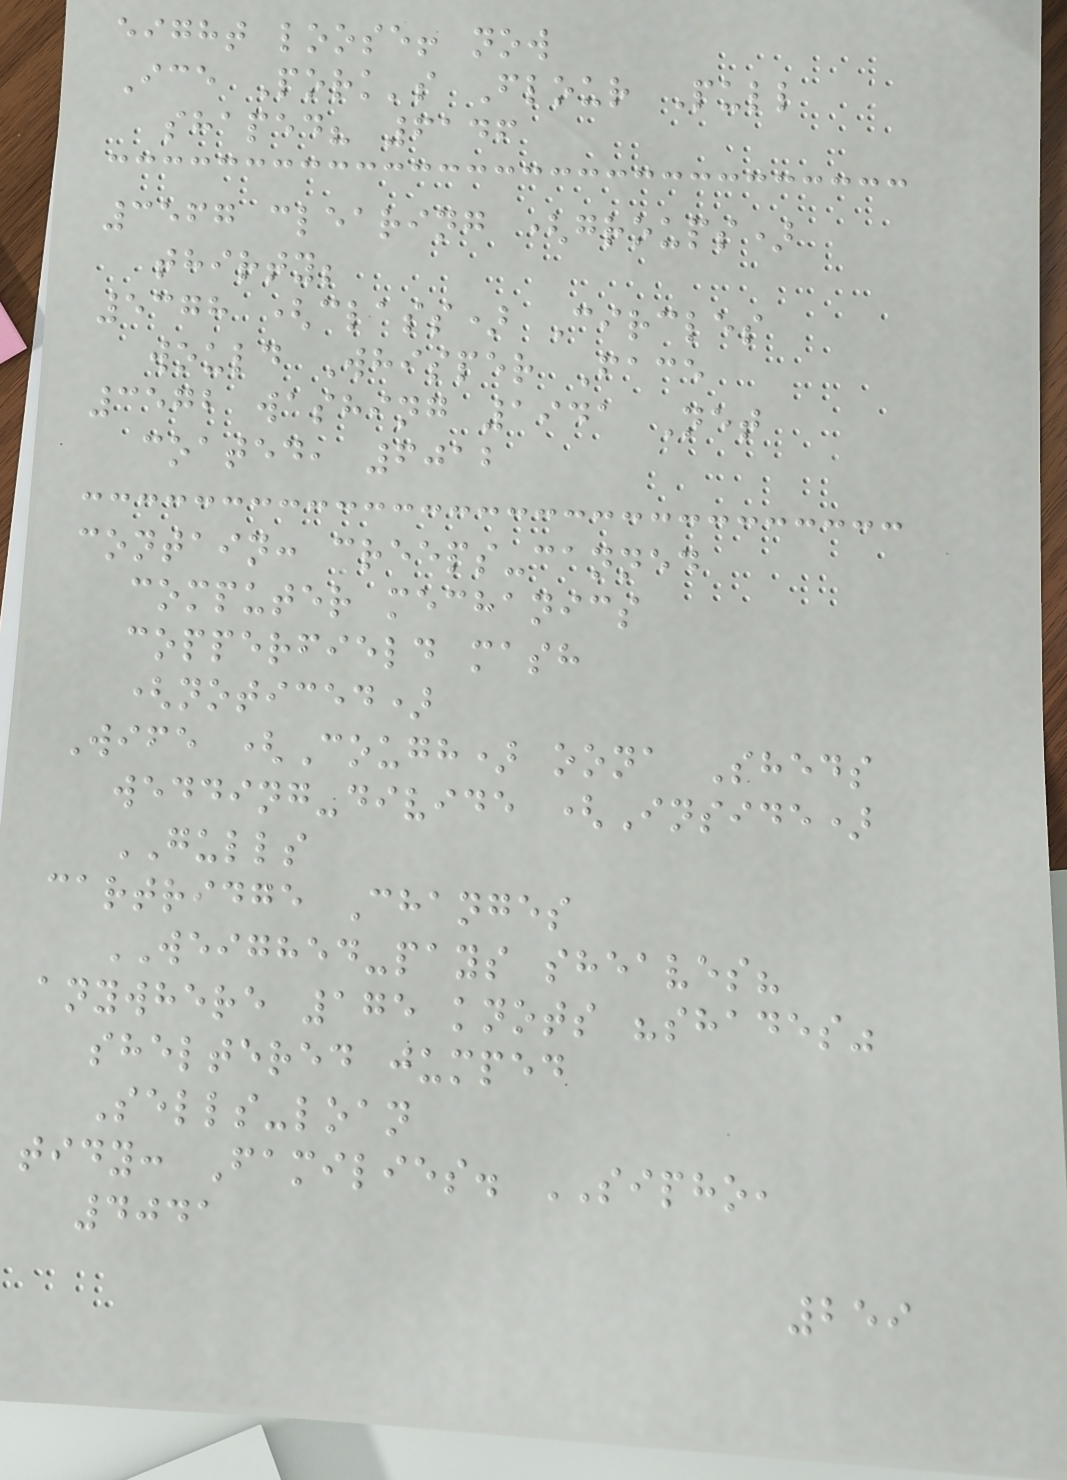eight loose! now
Ice Pork's Flour Pull
shaped? 6146
3567 clearing (groups)
thirty;
5378 (class) Circles
would Whisper Face
3572 washing 1941 Net
coated, 6012
contain: creeps-canned
computer mechanics
copperfield mash
(noticed)
Wife (Cough) oona Sheds
wedding-divide (Inside)
GULLS
cartridge Changes
WEIGHED-pays sheaves?
anywhere 175 knots "shades"
sheltered jumped
Sells-loan
tidy: Families. SIPHO,
4041
259
